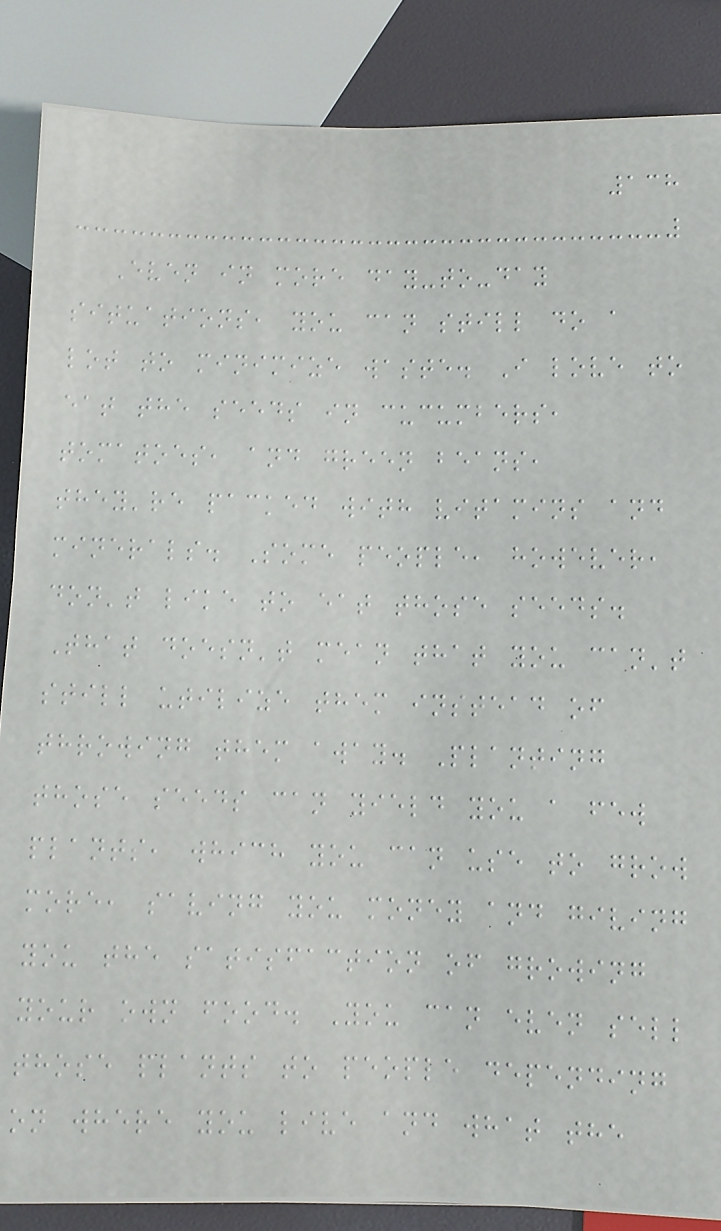138
Even in more day-to-day
situations, you can still do a
lot to minimize waste. I love to
eat the seeds in cucumbers,
tomatoes, and green beans,
they're packed with vitamins and
minerals. Some people, however,
don't like to eat those seeds.
That doesn't mean that you can't
still utilize them instead of
throwing them away. Planting
those seeds can yield you a few
plants, which you can use to grow
more, saving you money and giving
you the satisfaction of growing
your own food. You can even sell
those plants to people depending
on where you live and what the
